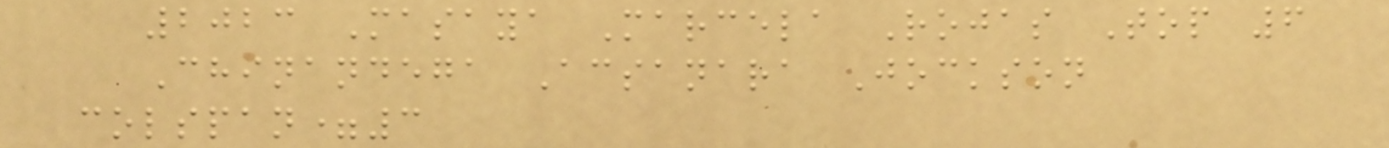2023 Masaya Marcela Rojas Top 6
Chinandega Acsanara Jockson
colspan=3
